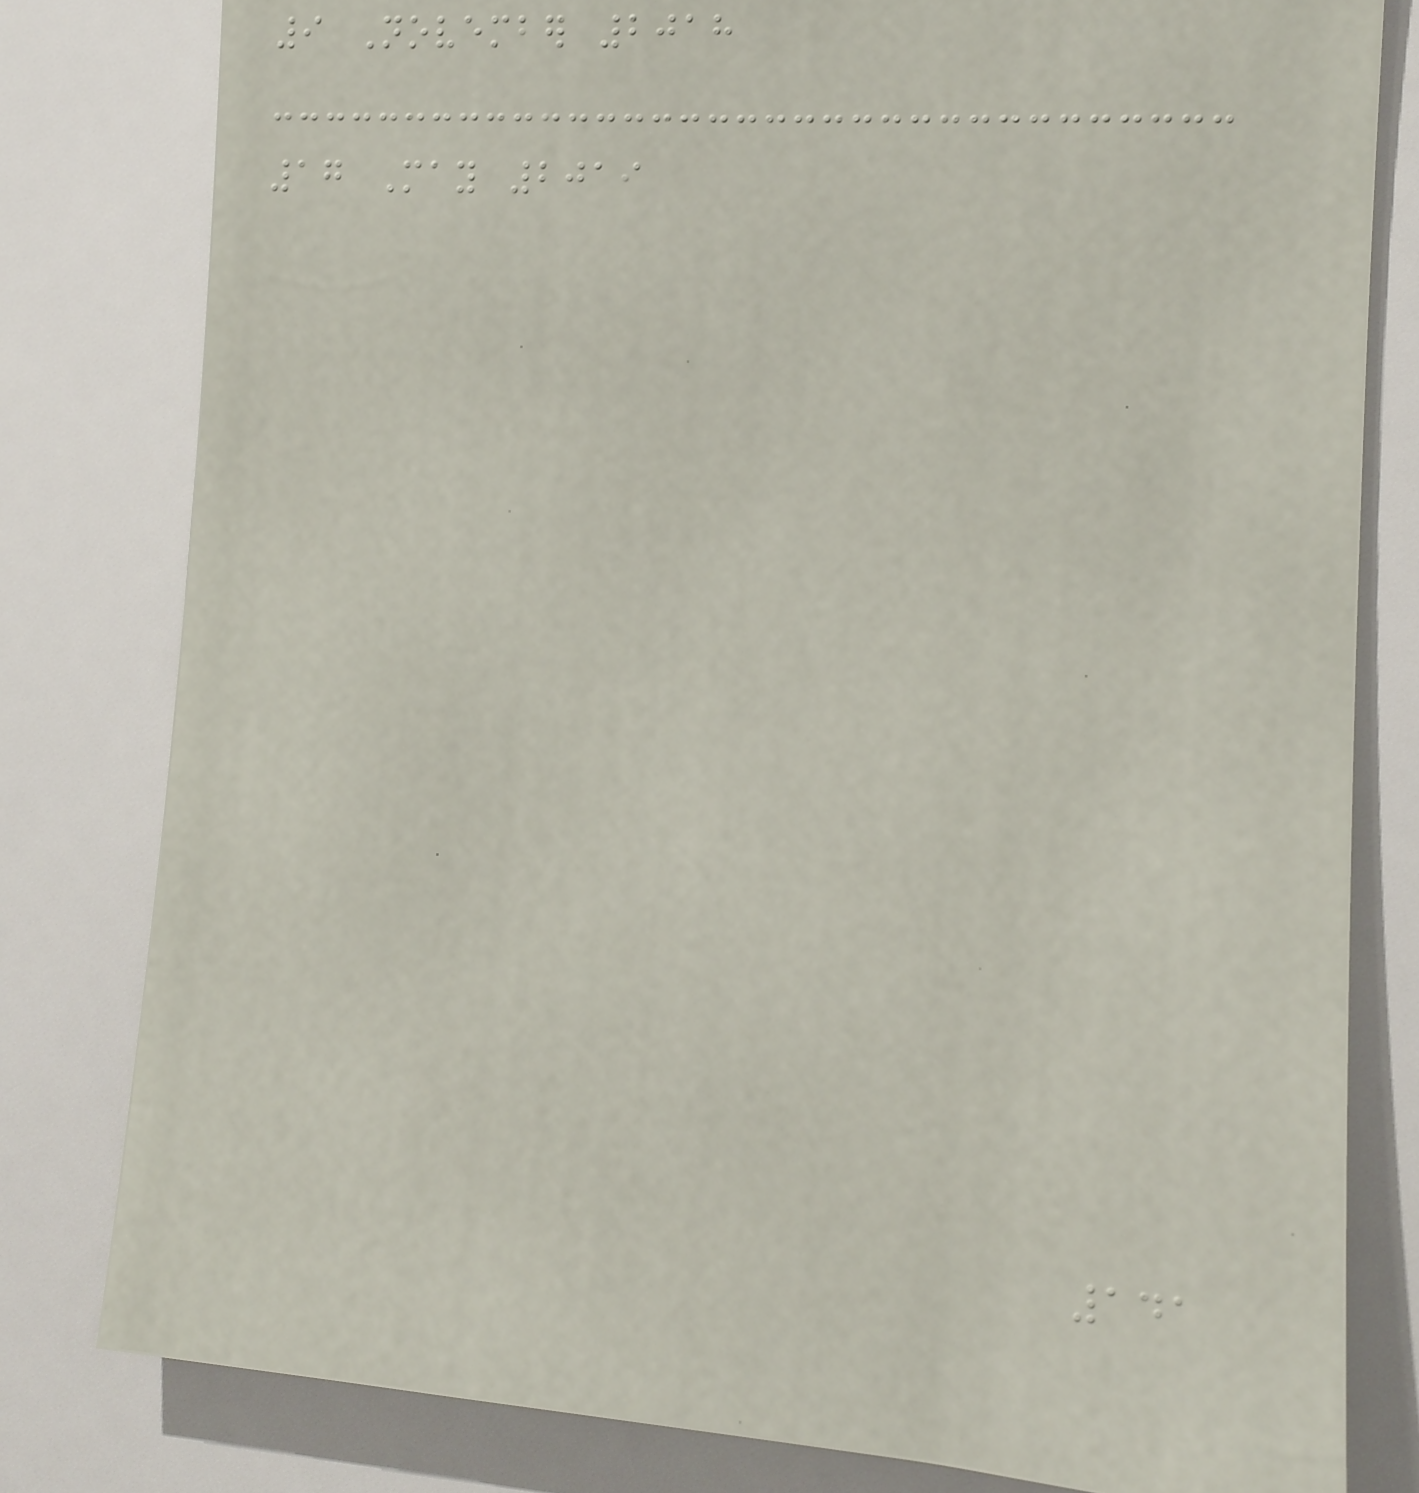9 November 2018
17 May 2019
141
